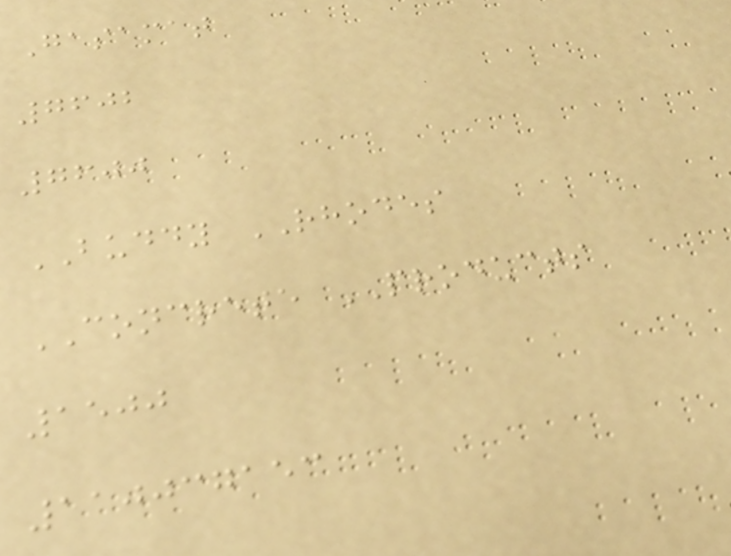Gasamat
7602
7600
BUDDY RHODES
CONCRETE PRODUCTS
1500
110037153
